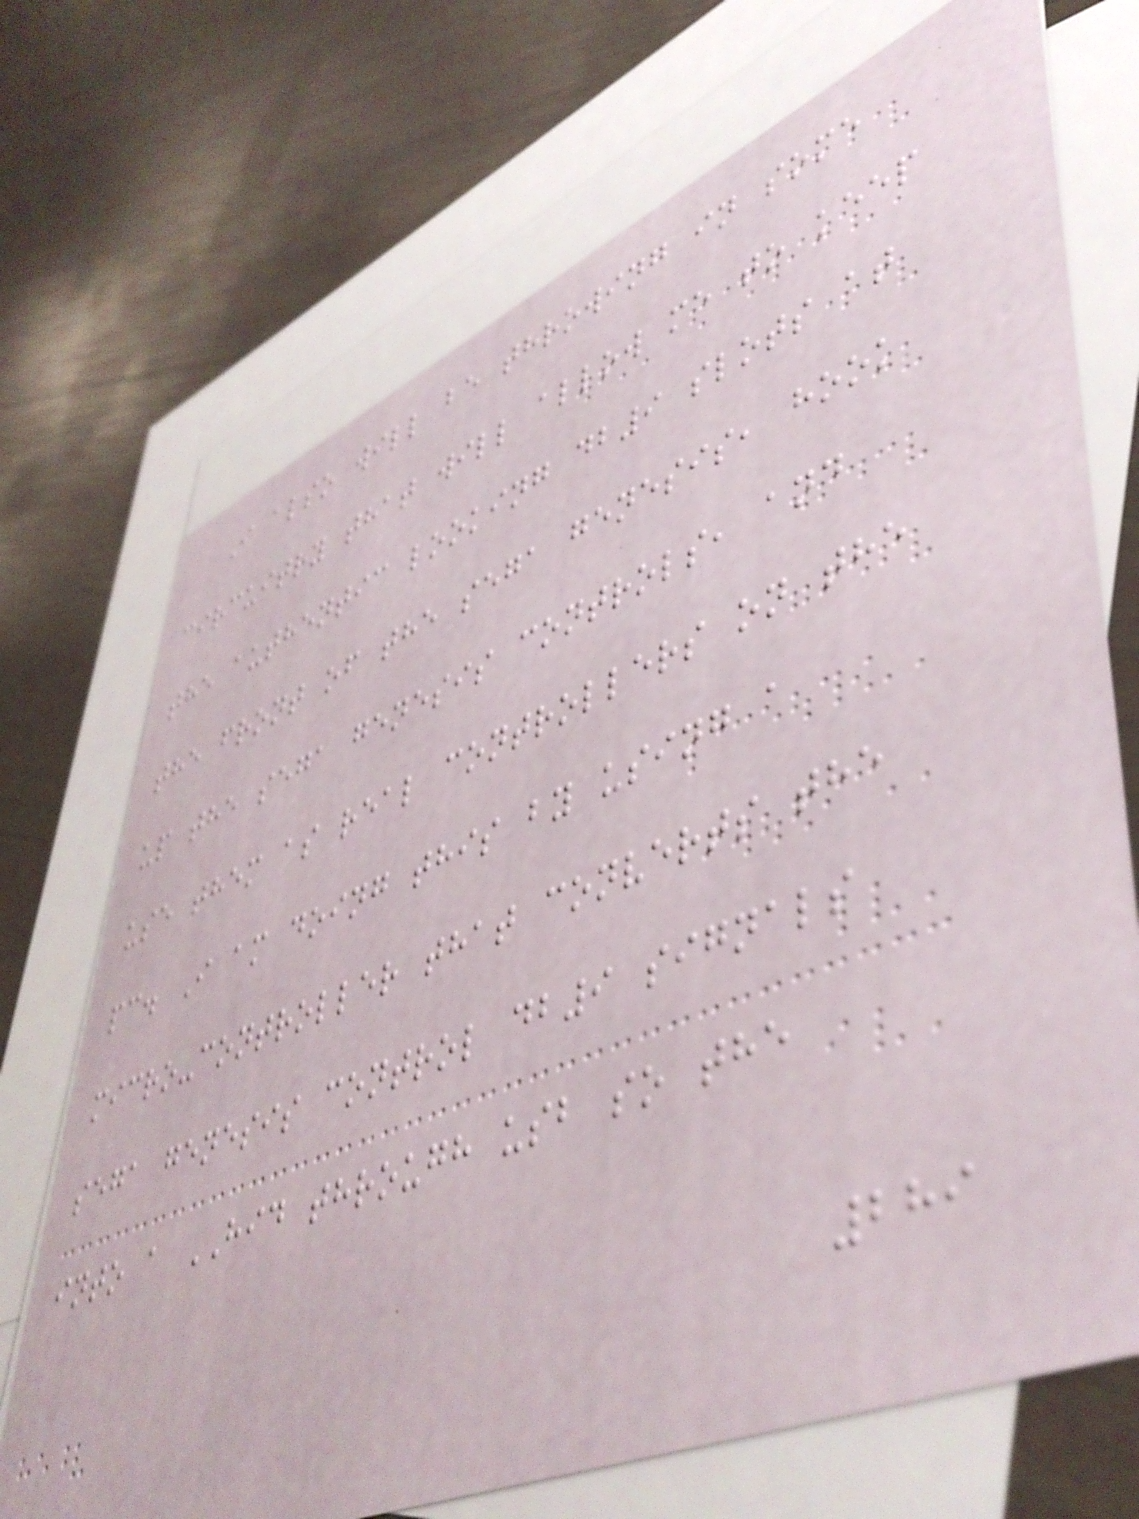I also will be throwing in some
circuitry that will allow me to keep
the authentic looking db9 slots at
the front of the sega genesis, hook
up the sega genesis controls, and
use them as real controllers on the
pc. I am doing this by using a
micro-controller that converts the
sega genesis control db9 signals
into a HID through usb so the
289
